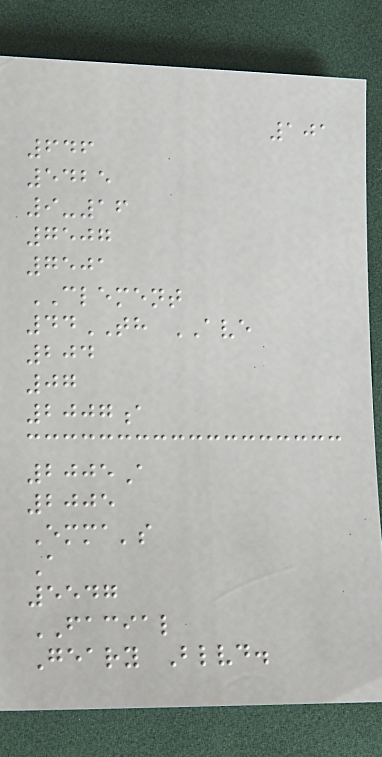101
646
5425
9-16
7507
7501
CLEMENT
44TH AVE
204
07
2007a
2005A
2005
Emma's
A
5547
FACIAL
Geary Blvd.
